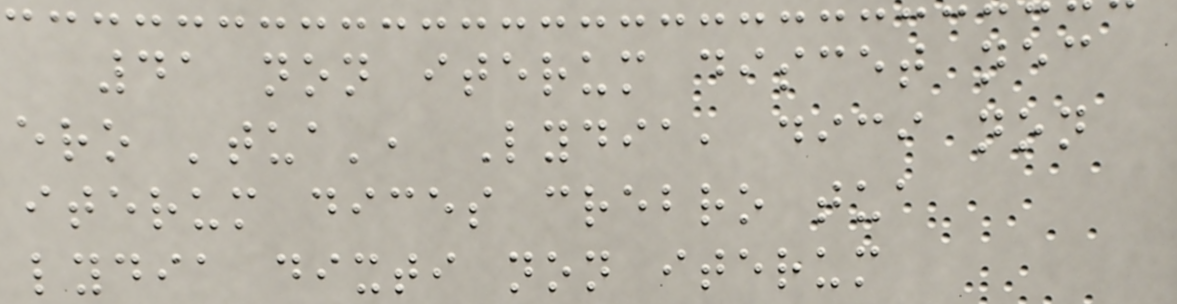41 non iterum discet nec
ero 'tua', Lydia, dici non
iterum dices crebro tua
lydia dixti non iterum
